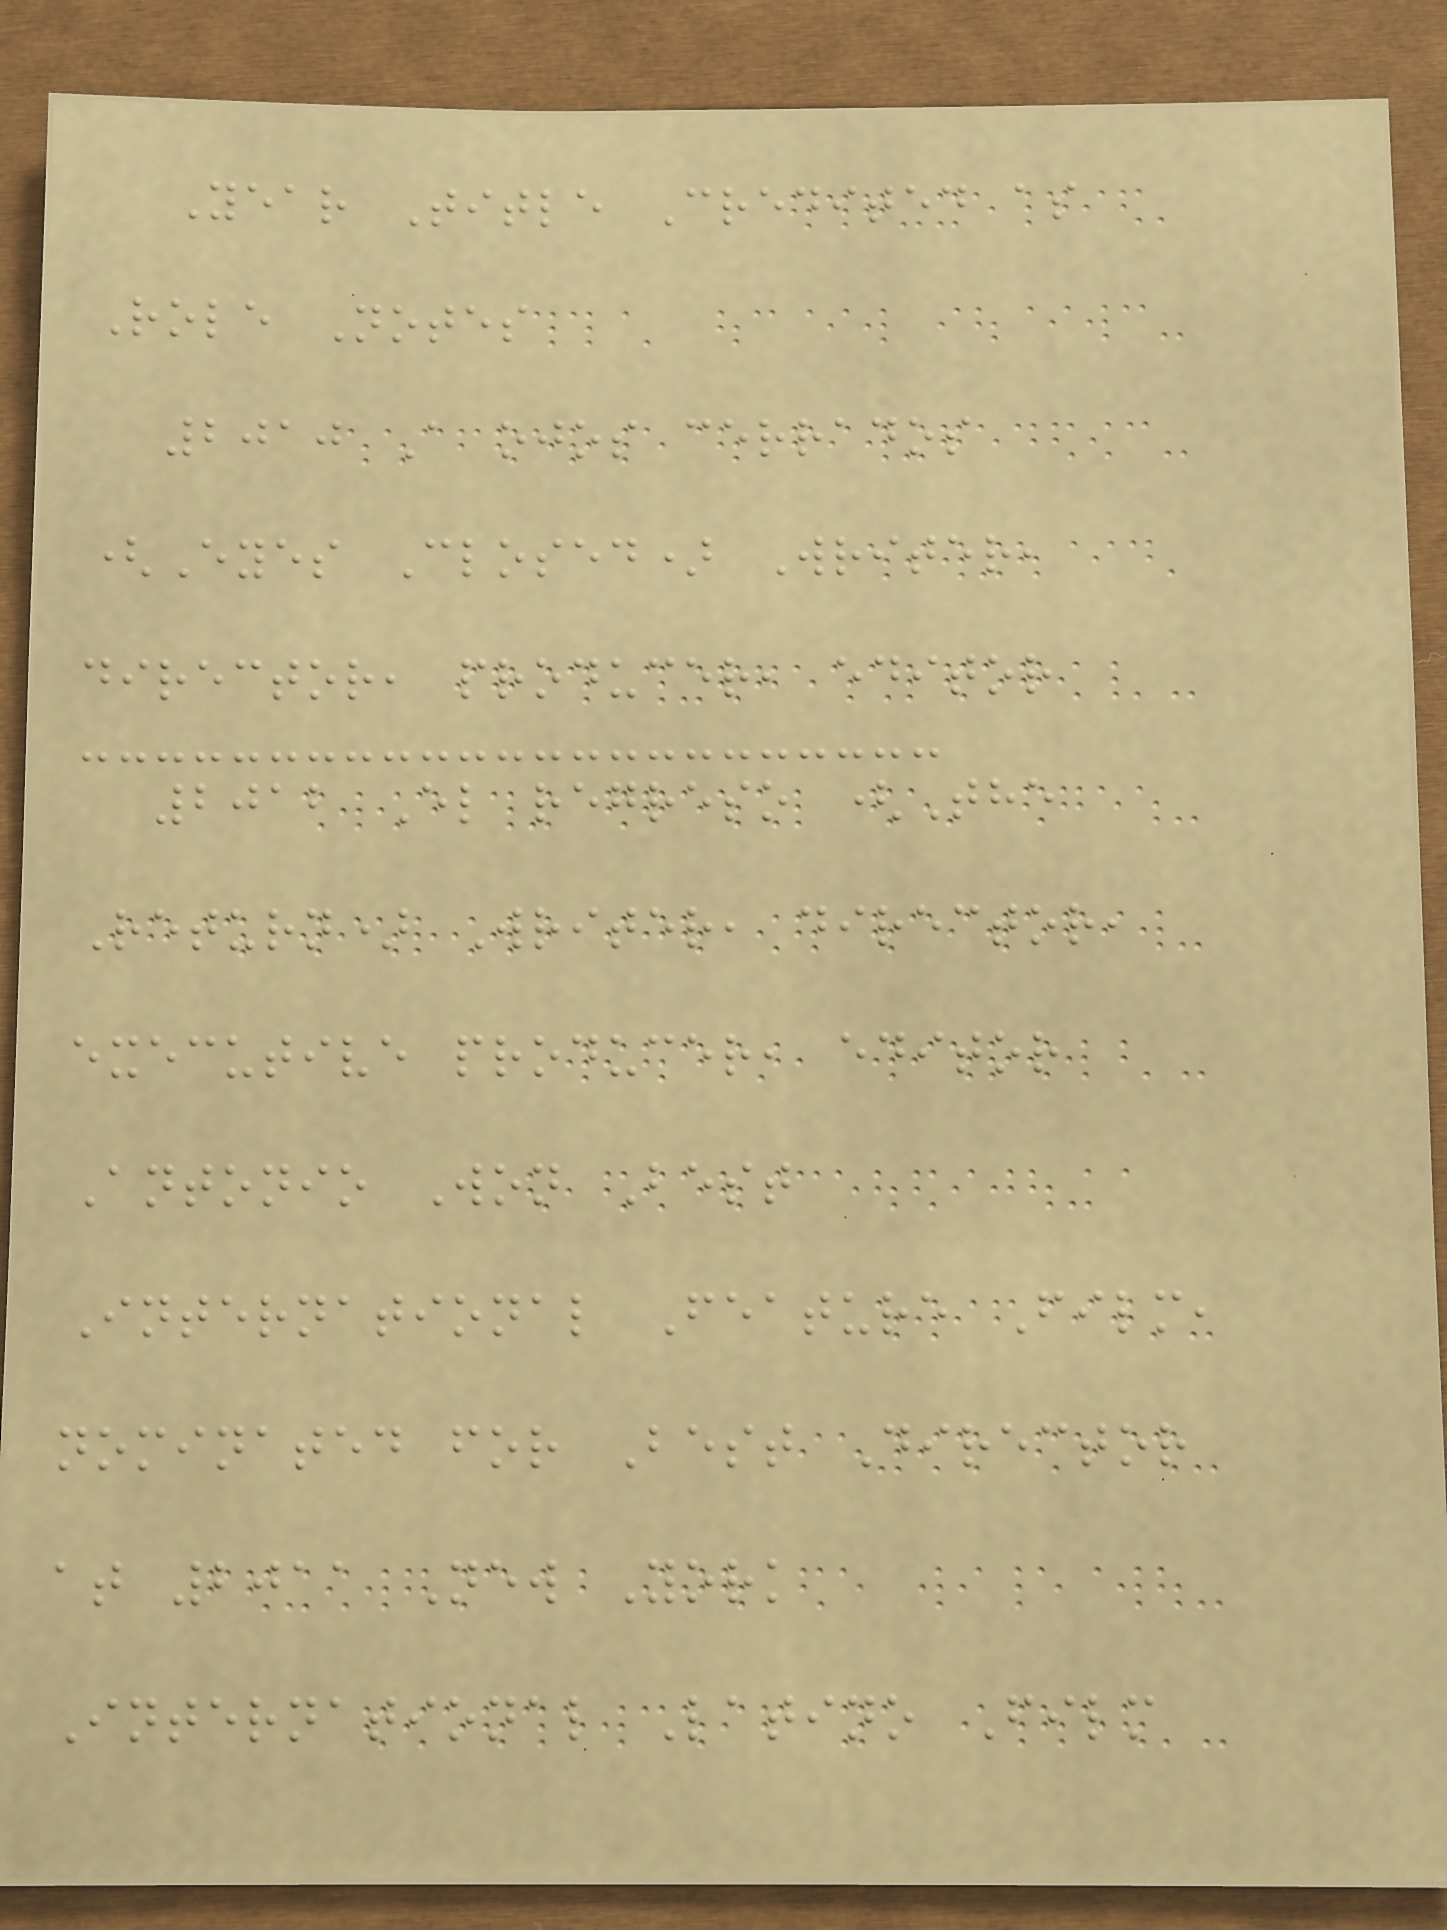Year Title Credited as
Role Notes
2010 A ojos cerrados
(Eyes Closed) Writer,
director, producer, editor
2012 El regreso (The
Return) Writer, director,
executive producer, editor
Antonio Won Best
International Feature Film,
nominated for Best Director
at 2011 New York
International Latino Film
